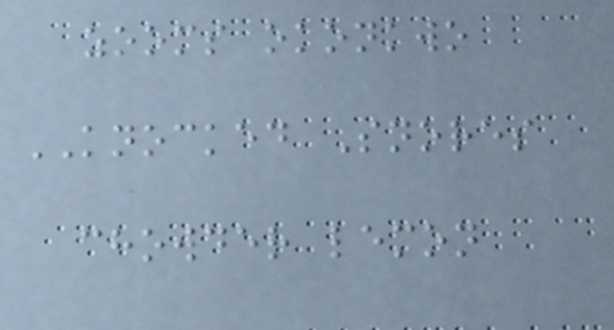zooms okonkwo
KNOCKED Snores
chowder lemon
